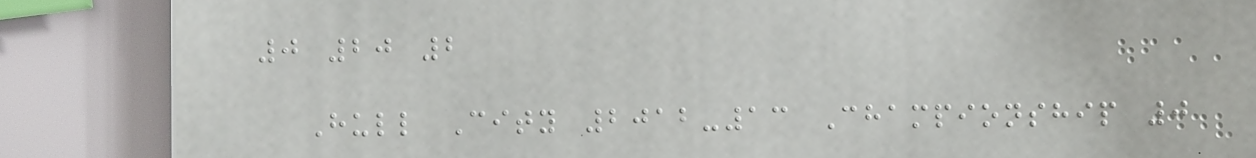0 20 2
Hull City 2012-13 Championship 0
